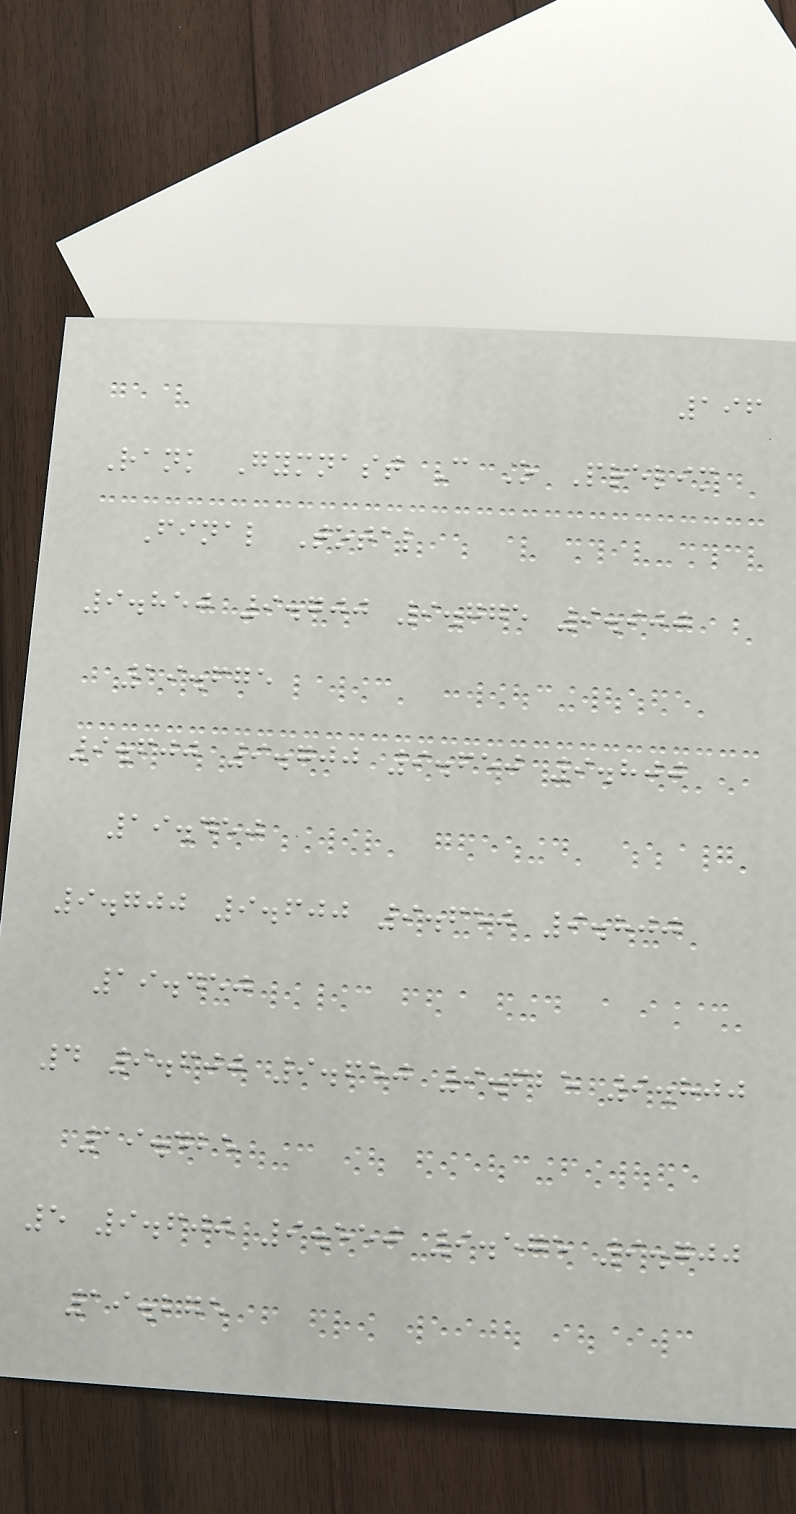196
Rank Gymnast C O Prelim
Final Total
9.850 9.700 9.775 9.900
19.675
9.600 9.700 9.650 9.800
19.450
9.700 9.600 9.650 9.800
19.450
4 9.600 9.650 9.625 9.800
19.425
5 9.600 9.550 9.575 9.700
19.275
